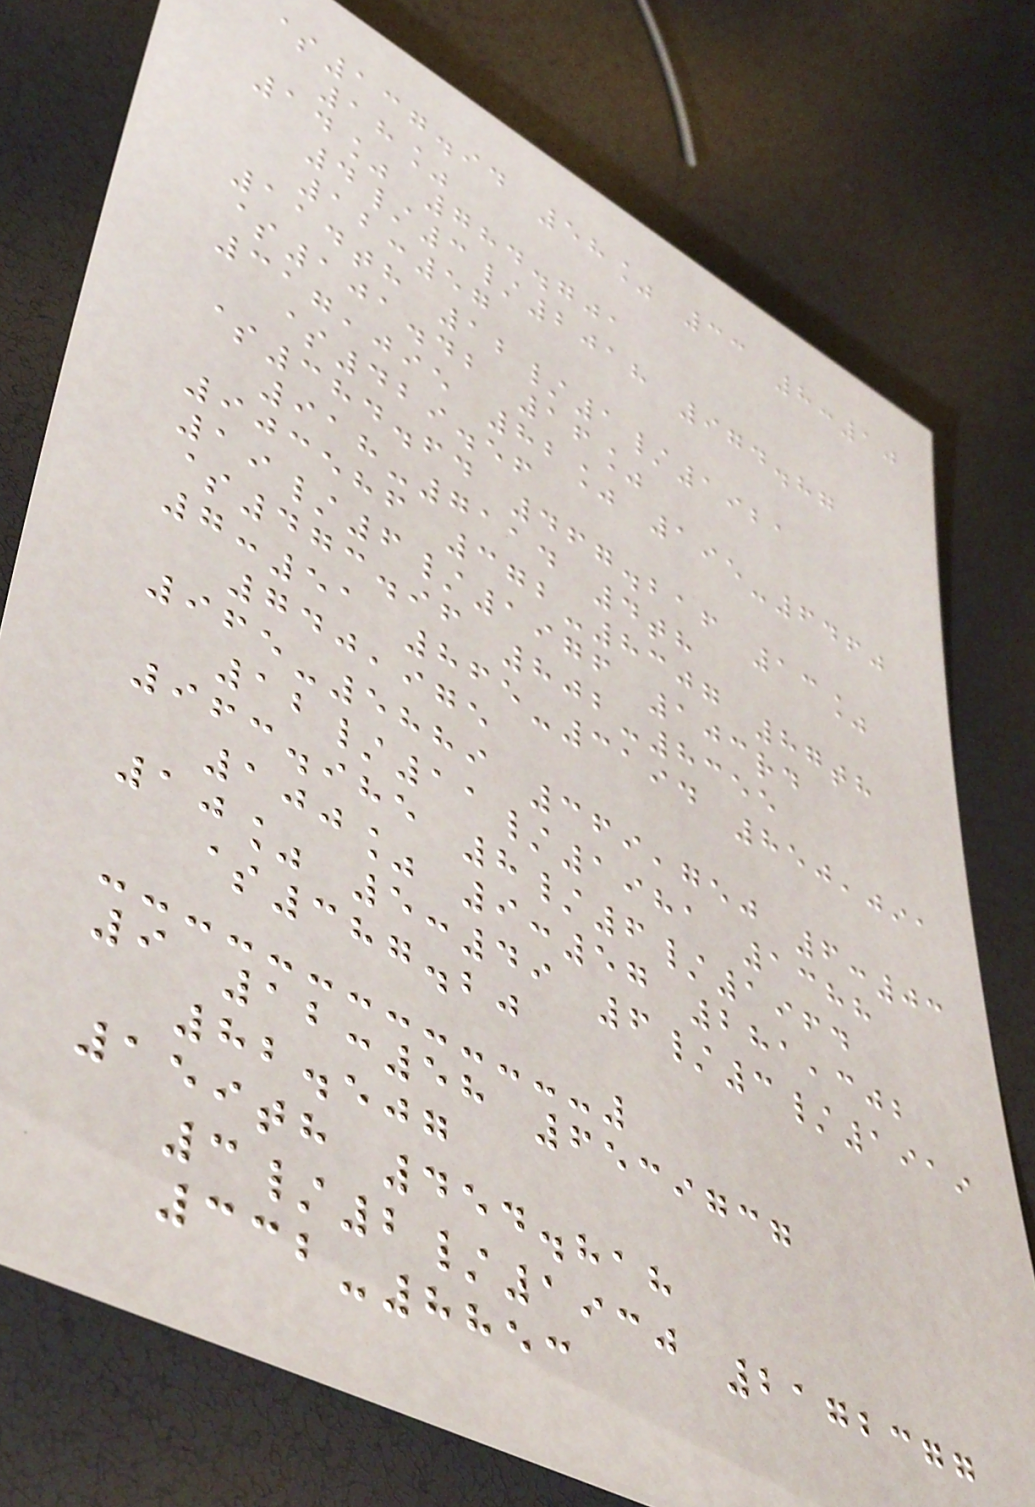$137.94 58% 33 8:10
18%
14% 784.701
4/3/2018 974.87
12:57
114th 12/1/1921
$101.42 16%
317,095 82% 195-6460
$429.56
$384.64 467.216 13%
918-7114 4th
903586 372-8307 87th
19/6/1976 103rd
$473.96 802-8355
7:51 865-3194 850,091
740,975
965-5889 369,750 6:03
12/11/1981 1388
963.985 8/6/1964
100% 9:57 281,302
10% 5:49 6/3/1919
$387.20
9 12:58 6539737
82.507
159th 454.818
3/2/1930 2172377
332-8853
